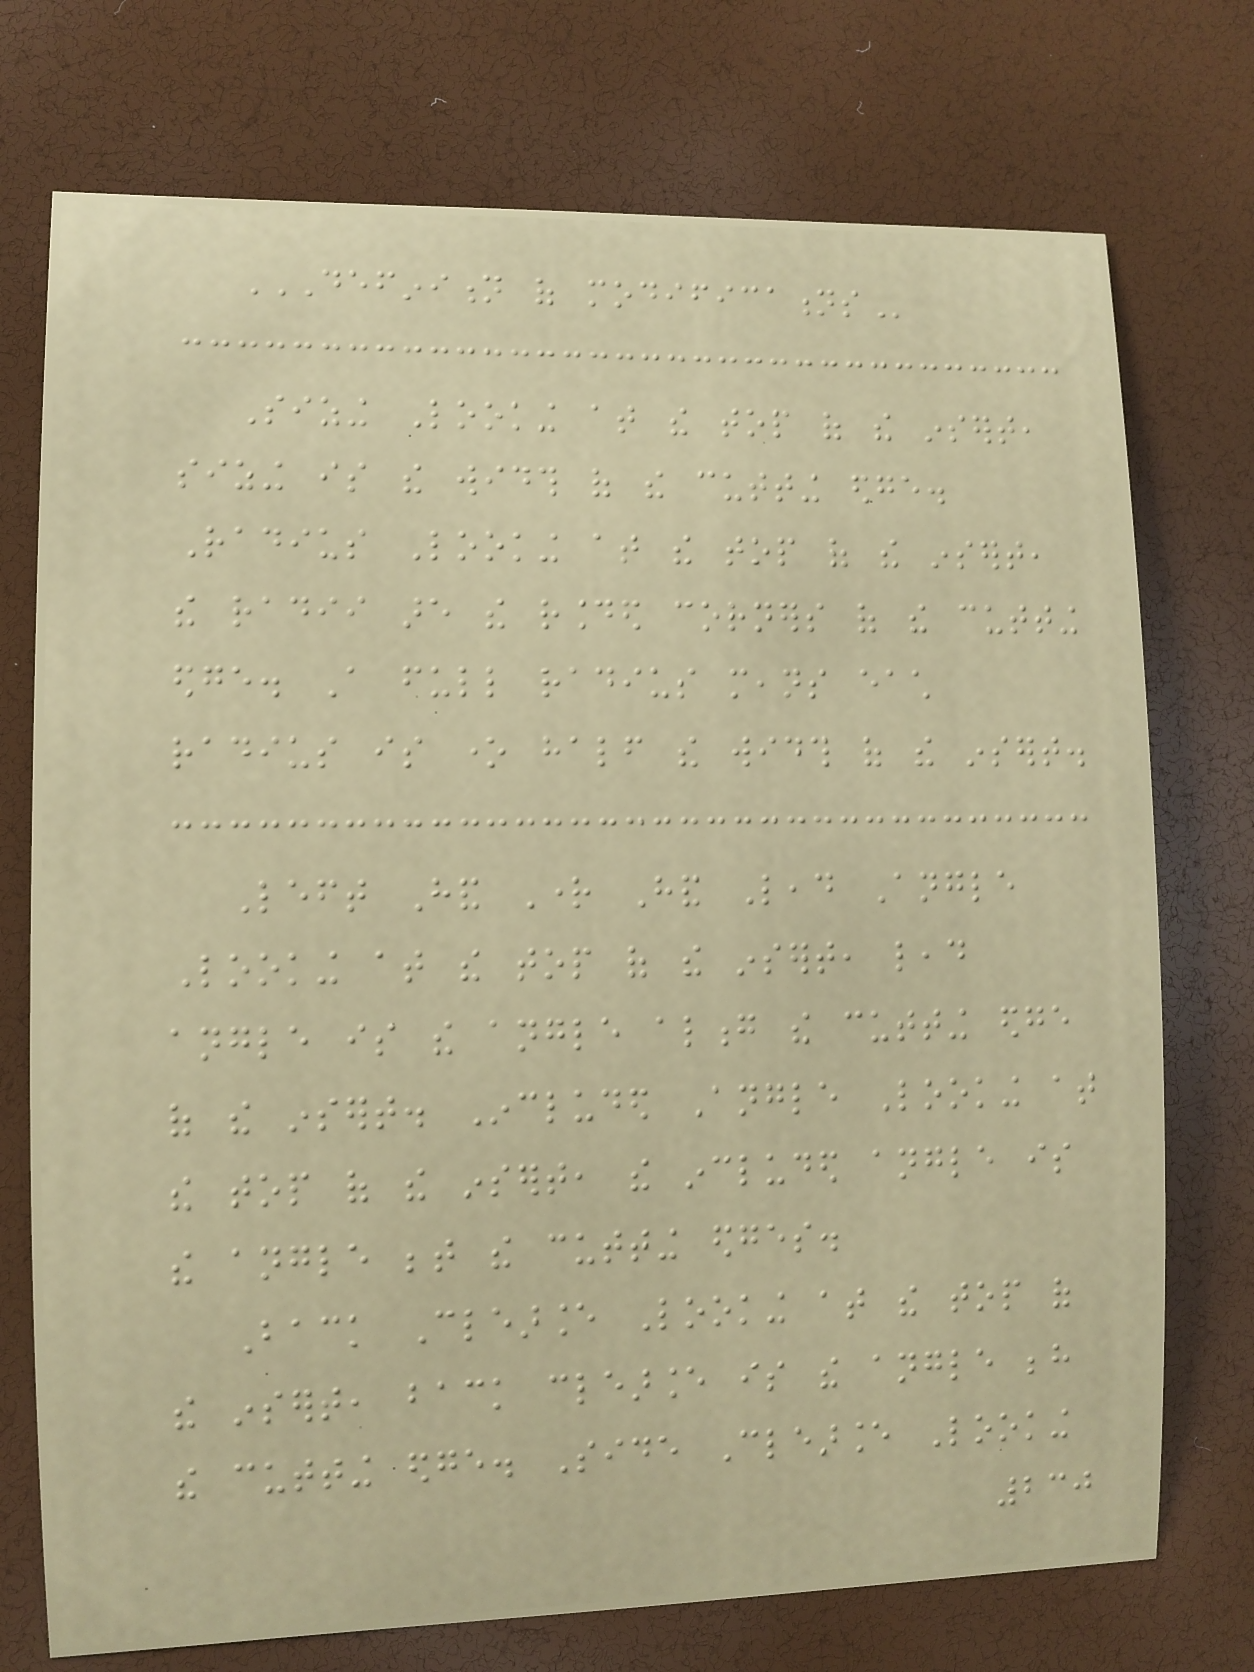DEFINITION OF MODIFICATIONS
Sizing Looking at the top of the insert,
sizing is the width of the cutting edge.
Radius Looking at the top of the insert,
the radii are the rounded corners of the cutting
edge. A full radius means each
radius is one half the width of the insert.
Left Hand Right Hand Lead Angle
Looking at the top of the insert, lead
angle is the angle along the cutting edge
of the insert. Included Angle Looking at
the top of the insert, the included angle is
the angle between the cutting edges.
Back Clearance Looking at the top of
the insert, back clearance is the angle behind
the cutting edge. Side Clearance Looking
230
